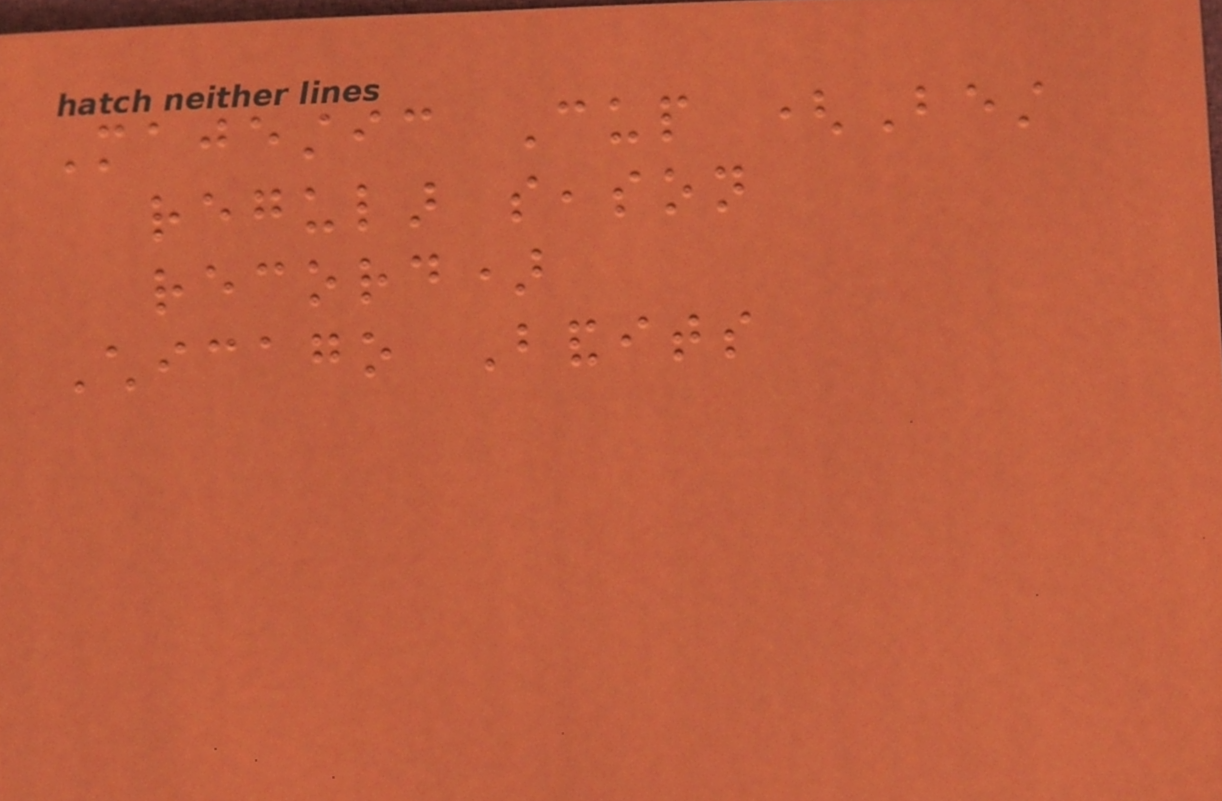Majestic Cup (Best
regular season
record)
Chicago Bandits
